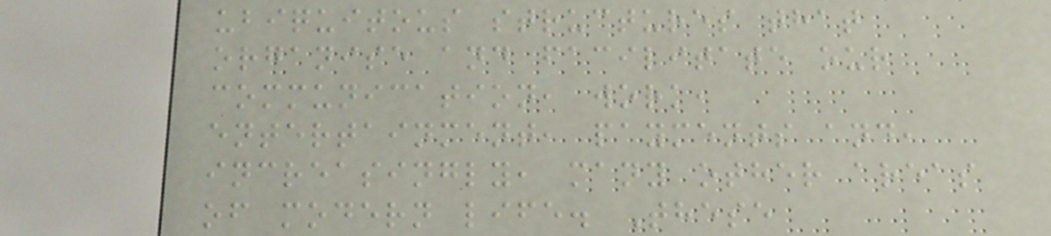ubiquitous structures that
organise and facilitate our
communication, work,
entertainment, payments and,
increasingly, many other areas
of modern life. These
